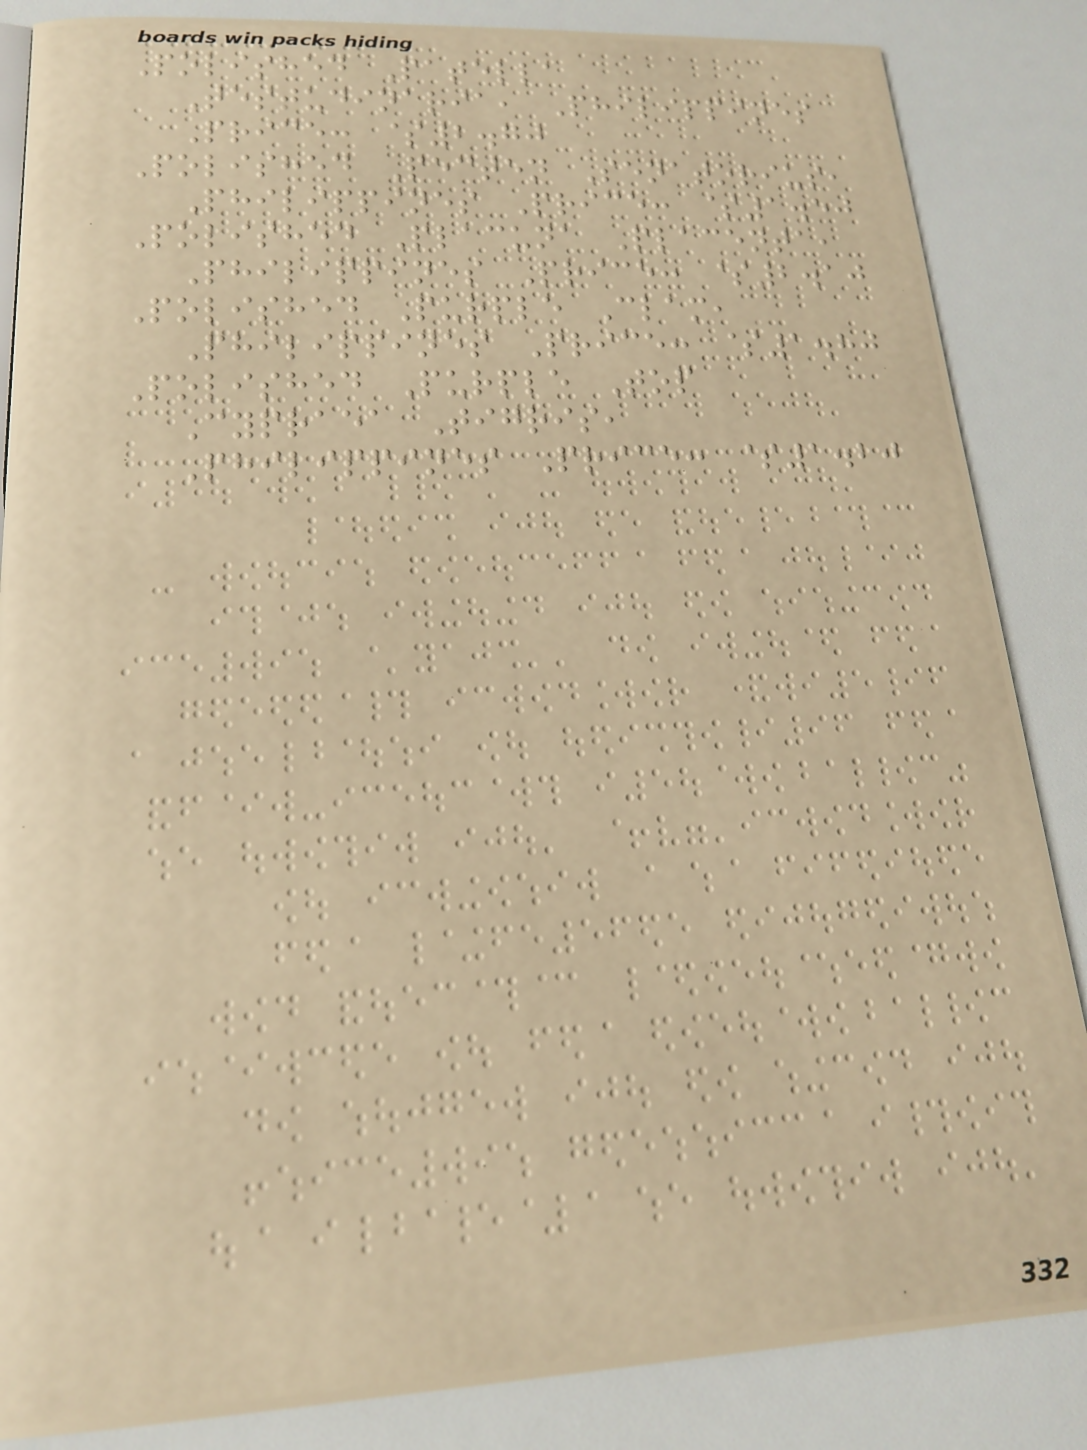Polished Patella
Testudinaria, Philippines
Price: $2.70
Polished Pecten Senatorius,
Philippines Price: $1.50
Polished Placuna Placenta,
Philippines Price: $2.10
Polished Purple Clam,
Philippines Price: $1.80
Polished Purple Top
Cypraea Tigris,
Philippines Price: $1.20
